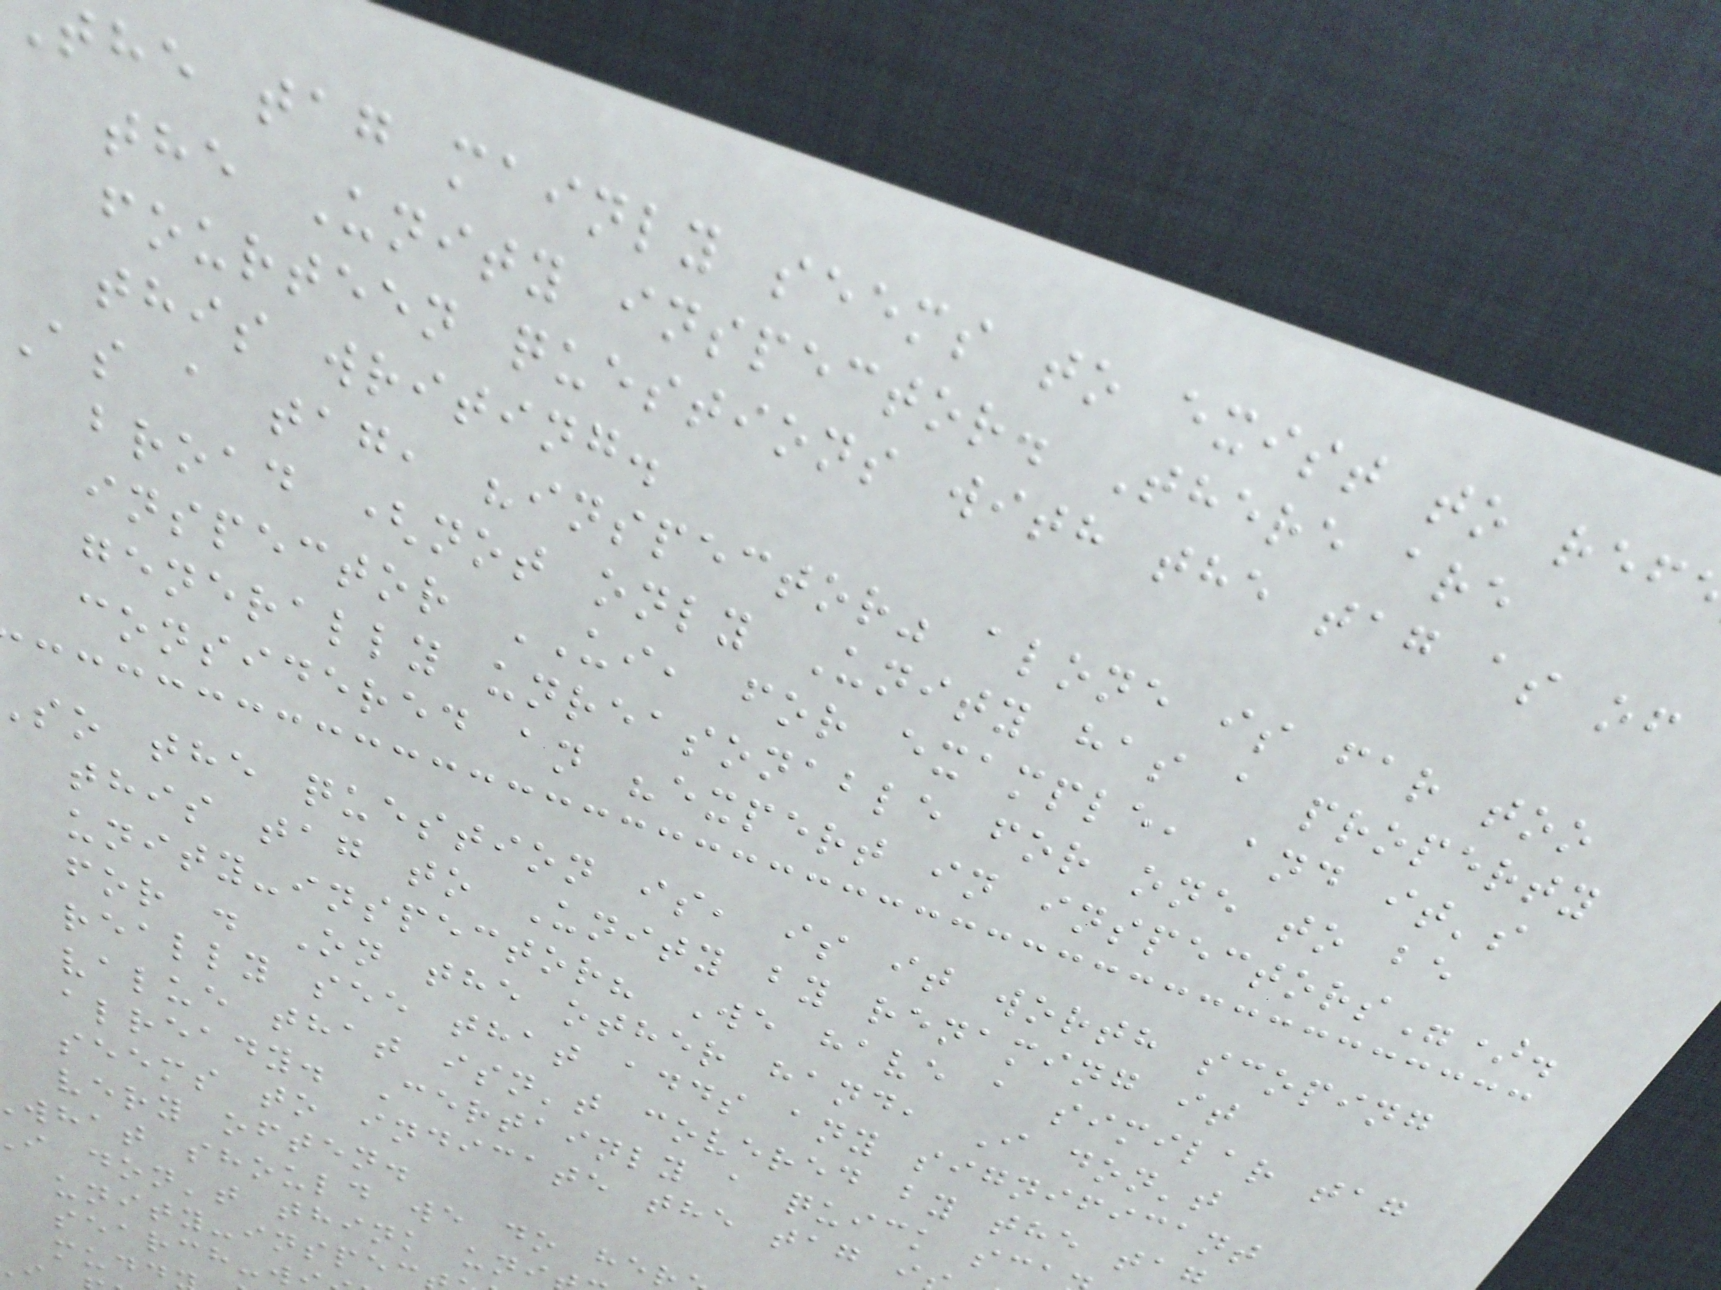the tag mainly seems to exist to ref
the Unity inspector. There are
fourteen questions with the tag as of
this writing.
as a tag, "inspector" alone is far too
broad (not only Unity has a property
inspector UI, for example, and it's
generally unreasonable for one to be
considered an "expert in inspectors").
so the question is, is it worth scoping
this tag to Unity by renaming it
unity-inspector? We have a similar tag
for . On the other hand, I don't
really see that adds any significant
value that isn't covered by the ta
already. Certainly a quick sc
seems to indicate the tag i
very often.
what should we do he
i don't think uni
unity-inspec
